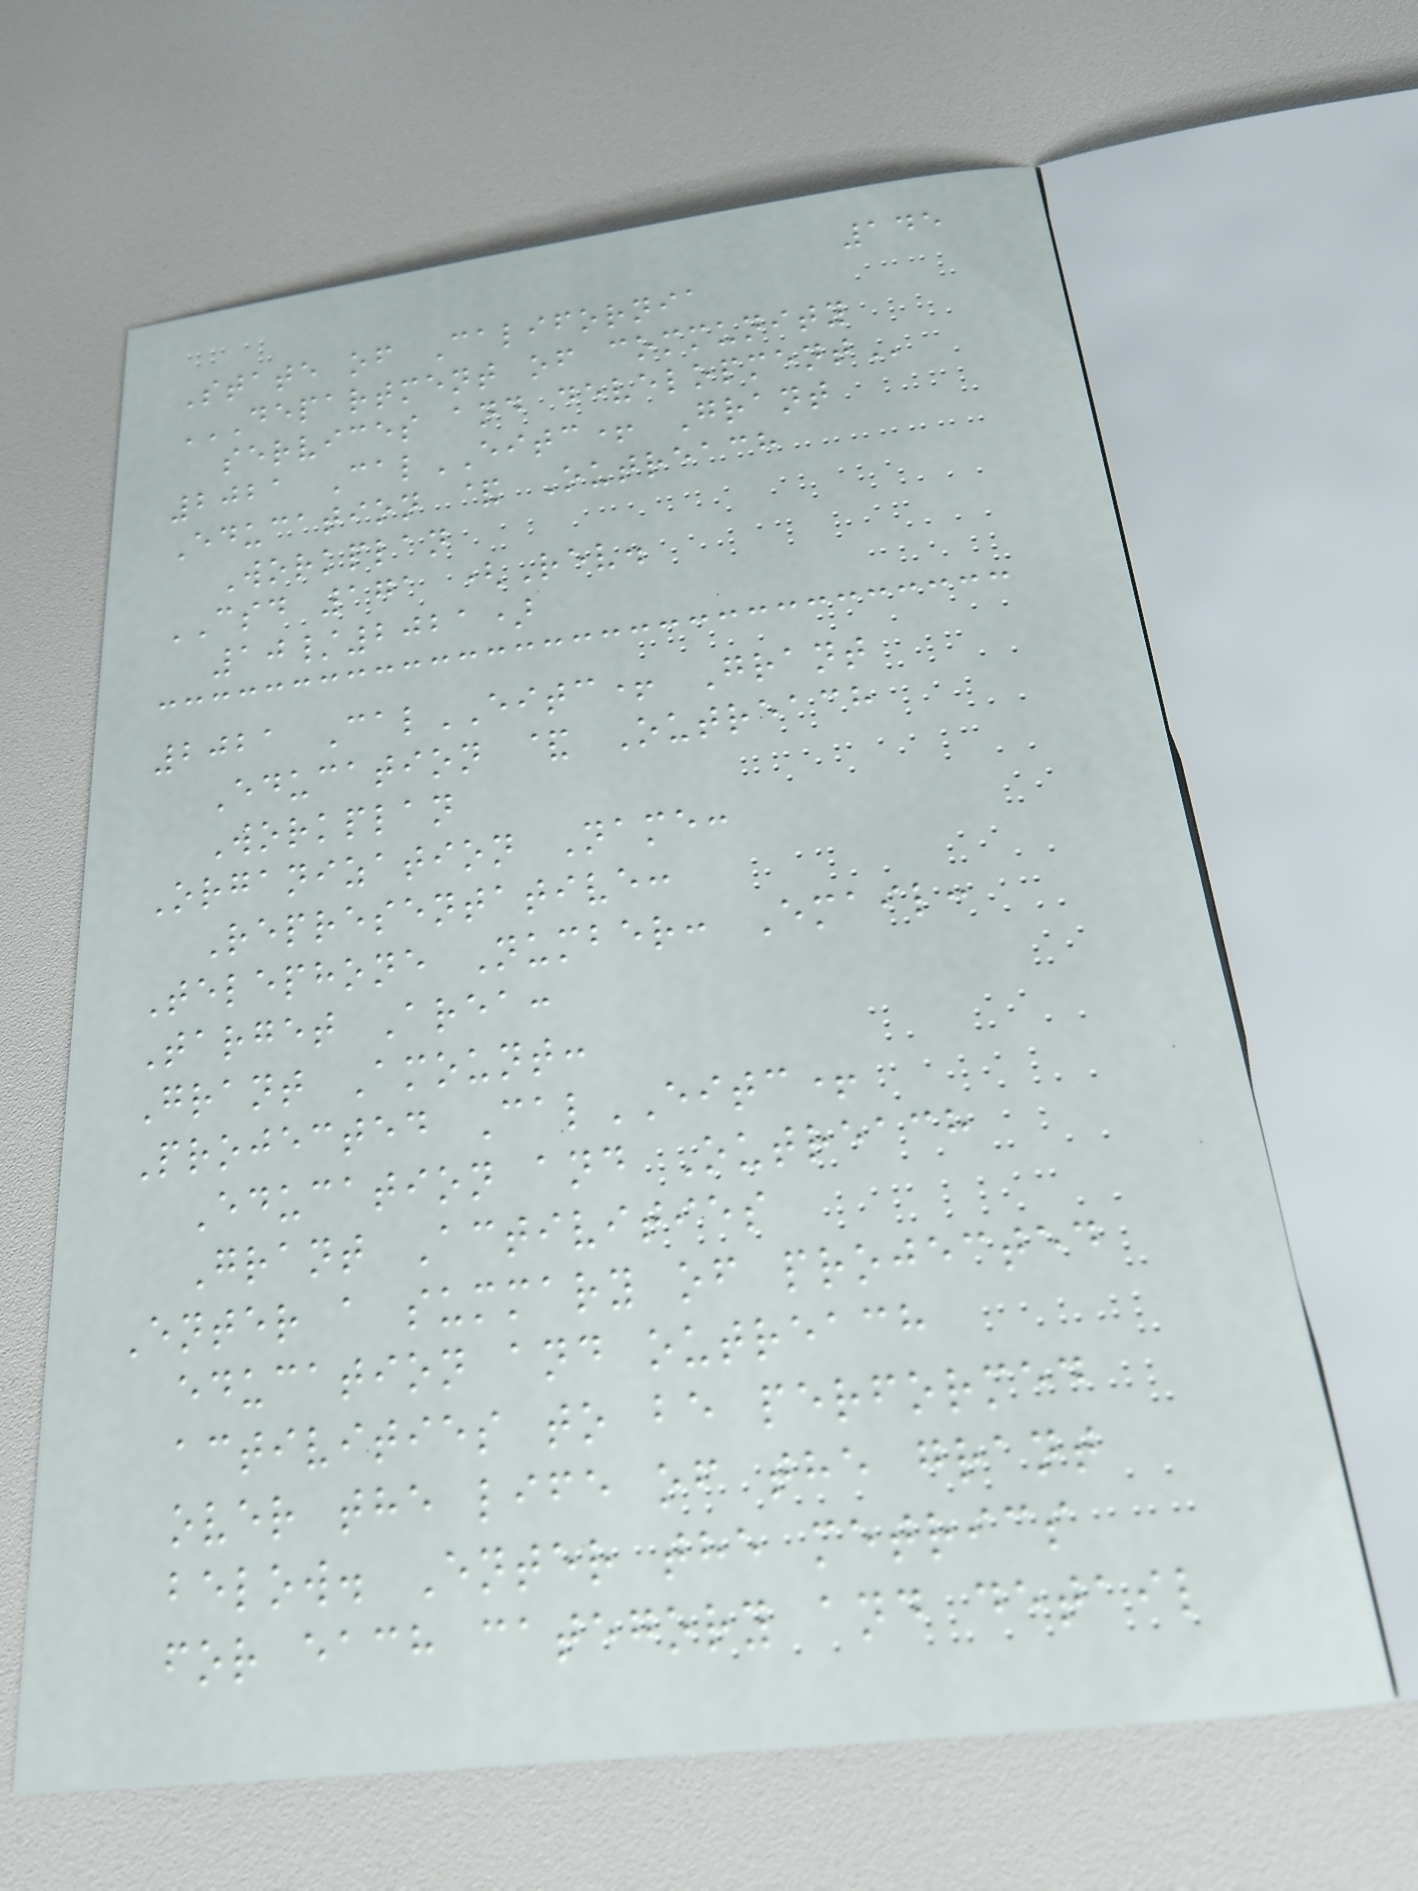145
State of California
DEPARTMENT OF COMMUNITY
SERVICES AND DEVELOPMENT
2021 CalEITC+ Grant
Education & Outreach
Workplan
CSD 171 (Rev.
10/2021)
2021 CalEITC+ Grant
Education & Outreach
Workplan
Organization Name:
Representative:
Telephone Number: Email:
Target Area:
Grant Amount:
Projected CalEITC+
Education and Outreach
Grant Activities
Enter a summary of projected
education and outreach
activities to be performed
over the life of the grant
below. Enter the metrics
for each category and detail
